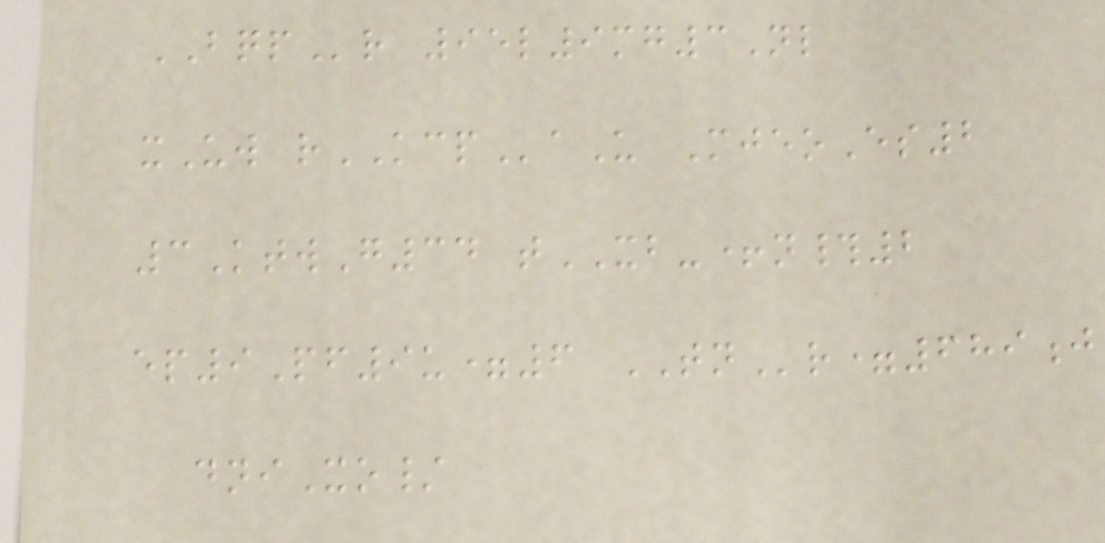BQPr 95l9mg3Nl
xUw rKCPaU MjeoEs2
3KtwG34 tXB-+n#2
ep9Pf9u=6 TNr=689j
dniXo/
